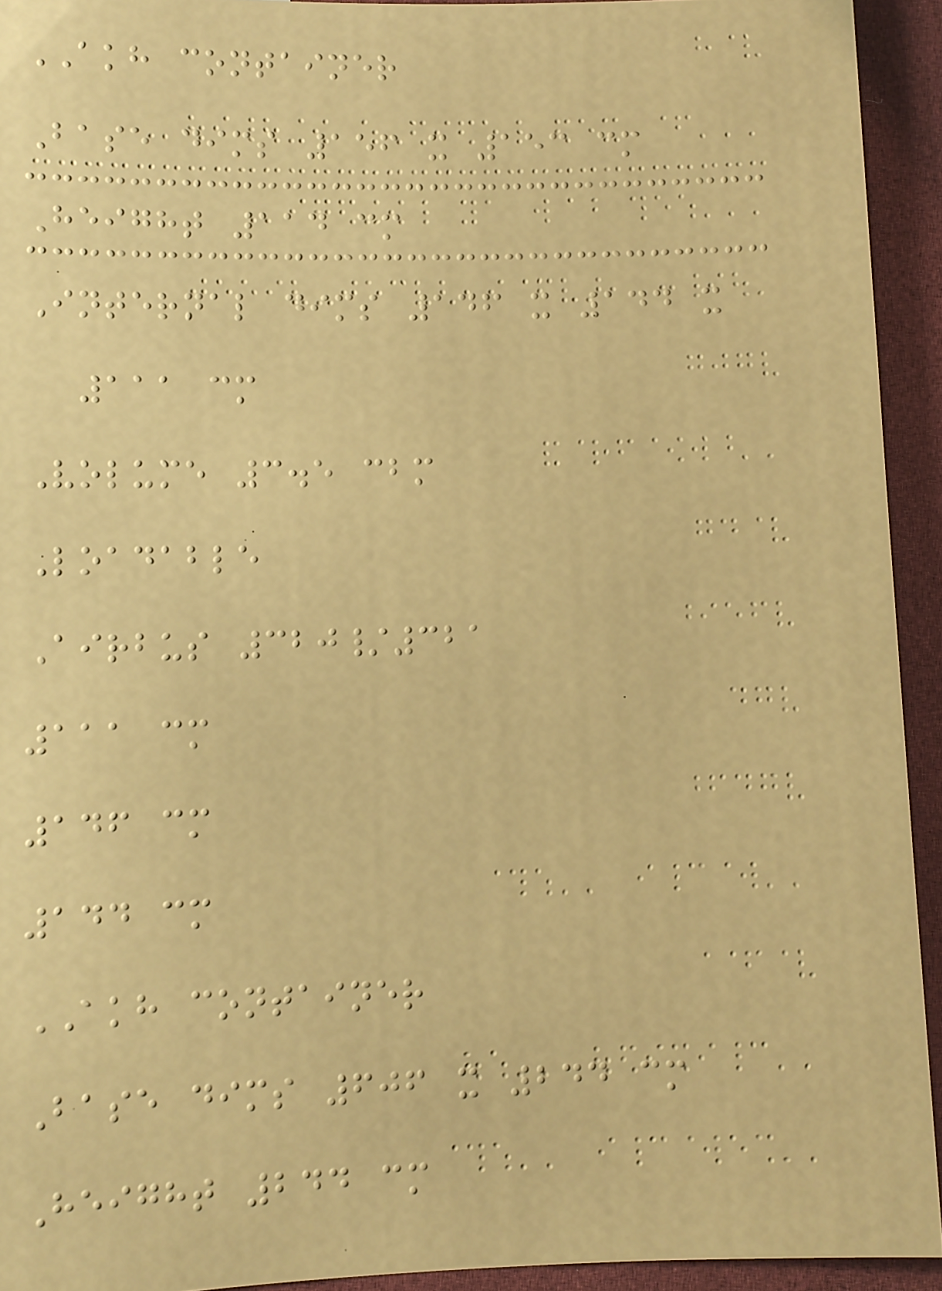AKH container
Base dims 156 x 153 cm
Height 114 cm
Internal dims 146 x 144 x
111 cm
Volume 3.5 cbm
Loadable
Airbus 320/321
111 cm
146 cm
144 cm
AKH container
Base dims 606 x 244 cm
Height 244 cm
